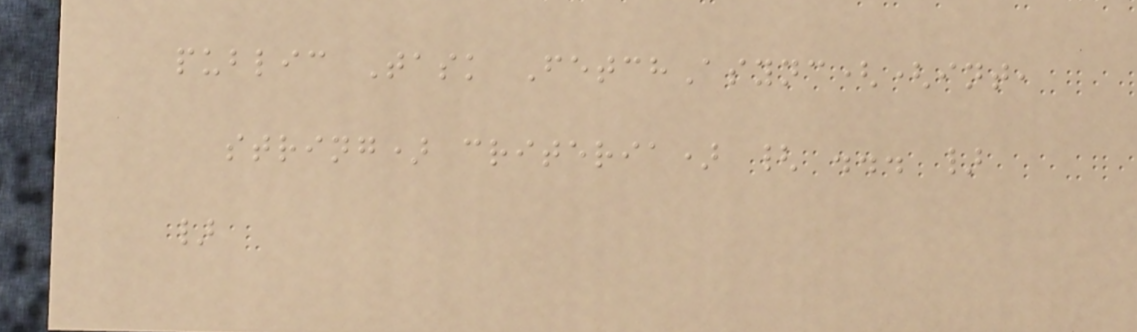public Task FetchAsync((int,
string) criteria) { ... }
}
